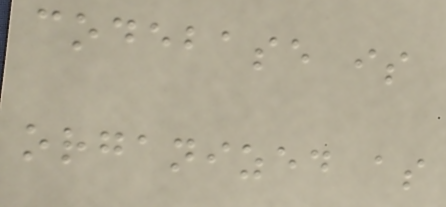codebase is
organized as
